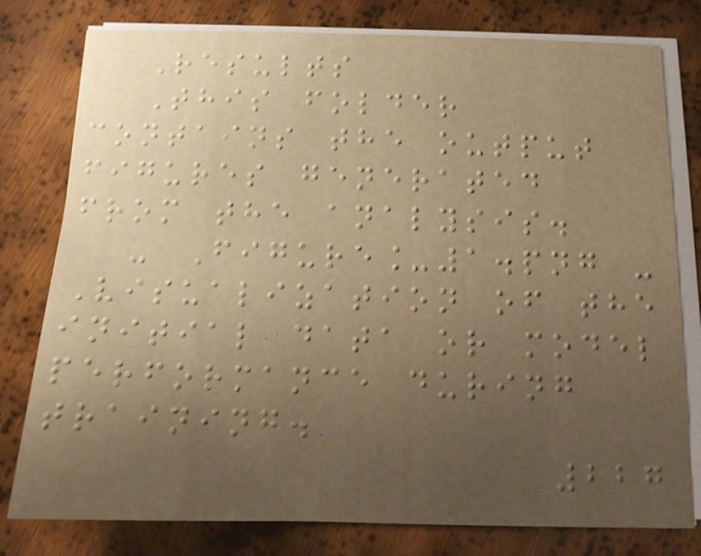Results
This folder
contains the output
figures generated
from the analysis.
- Figure_1.png -
Visualization of the
initial data or model
performance during
training.
227
